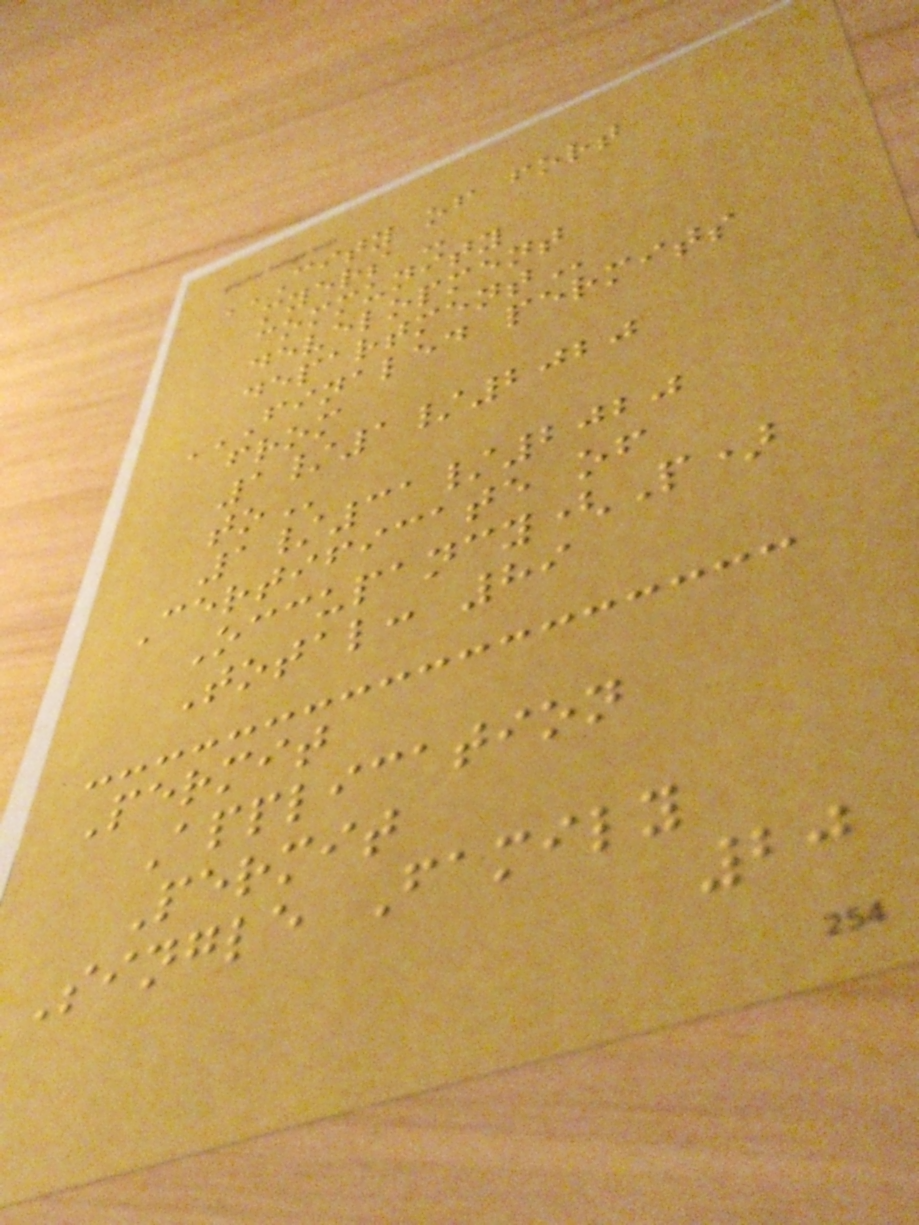CITY OF FORT
MYERS -
COMMUNITY
DEVELOPMENT
DEPARTMENT
FINALED PERMITS
FROM
1/1/2020
TO
1/31/2020
Certificate of
Occupancy(P)
Total: 89
Permit
Application
Permit
Single Family
20
